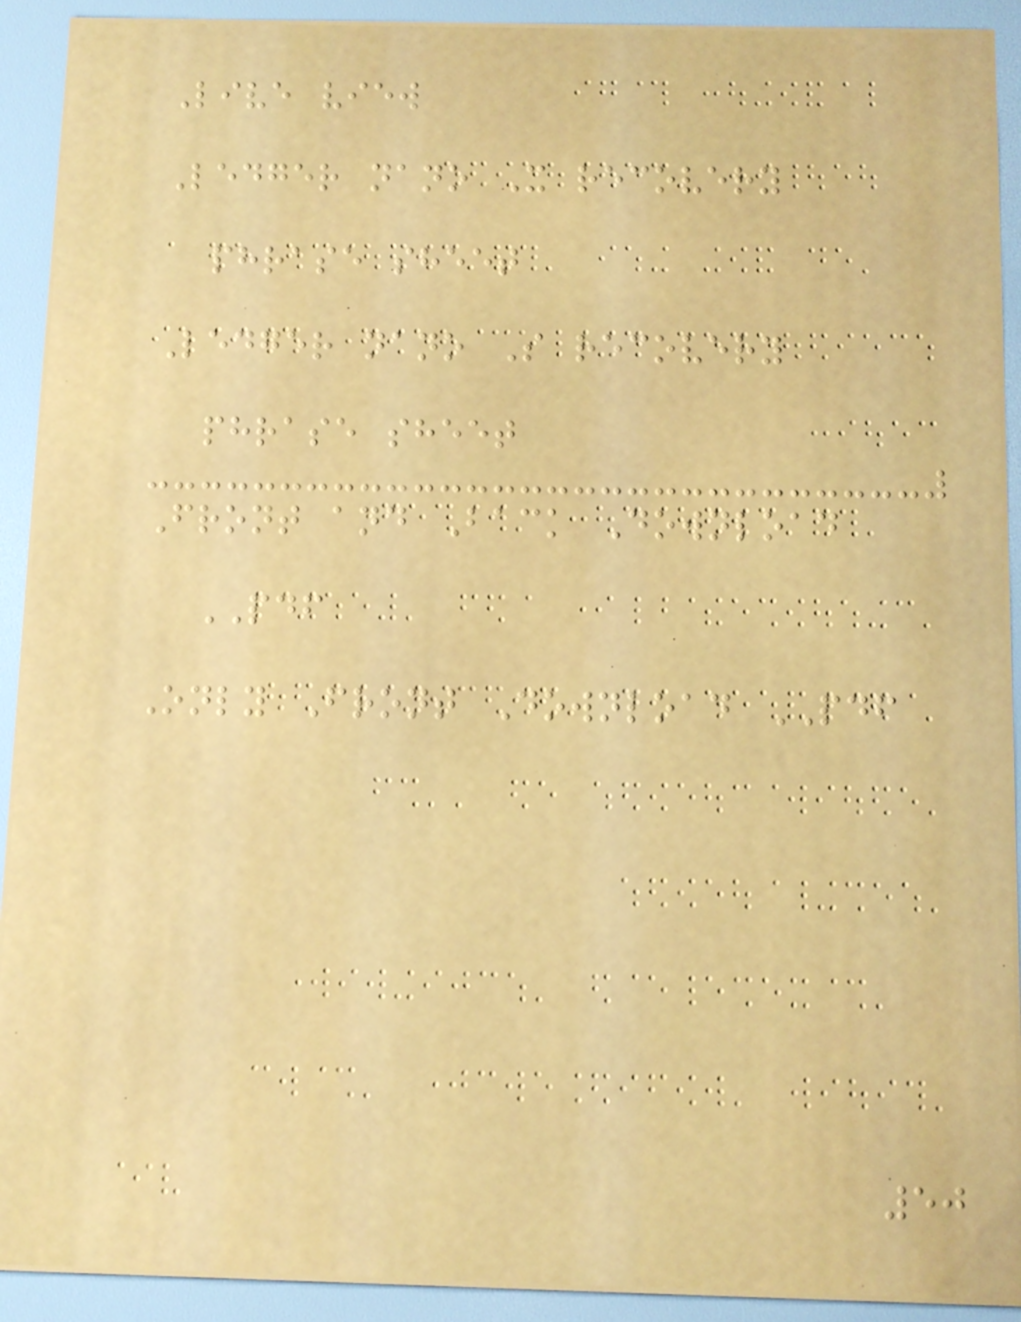Live view
Ledger nano X recovery
phrase sheet
Ledger nano S recovery
phrase sheet
Front and Back Download
PDF
Only Front Download PDF
50
